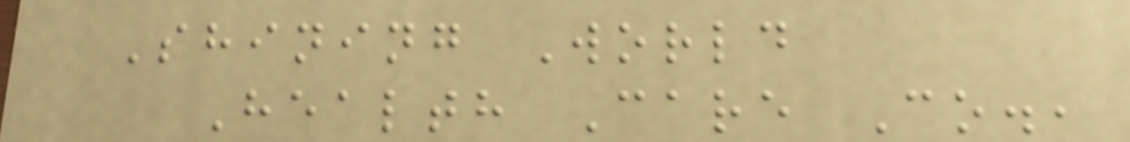Shining World
Health Care Co.,
